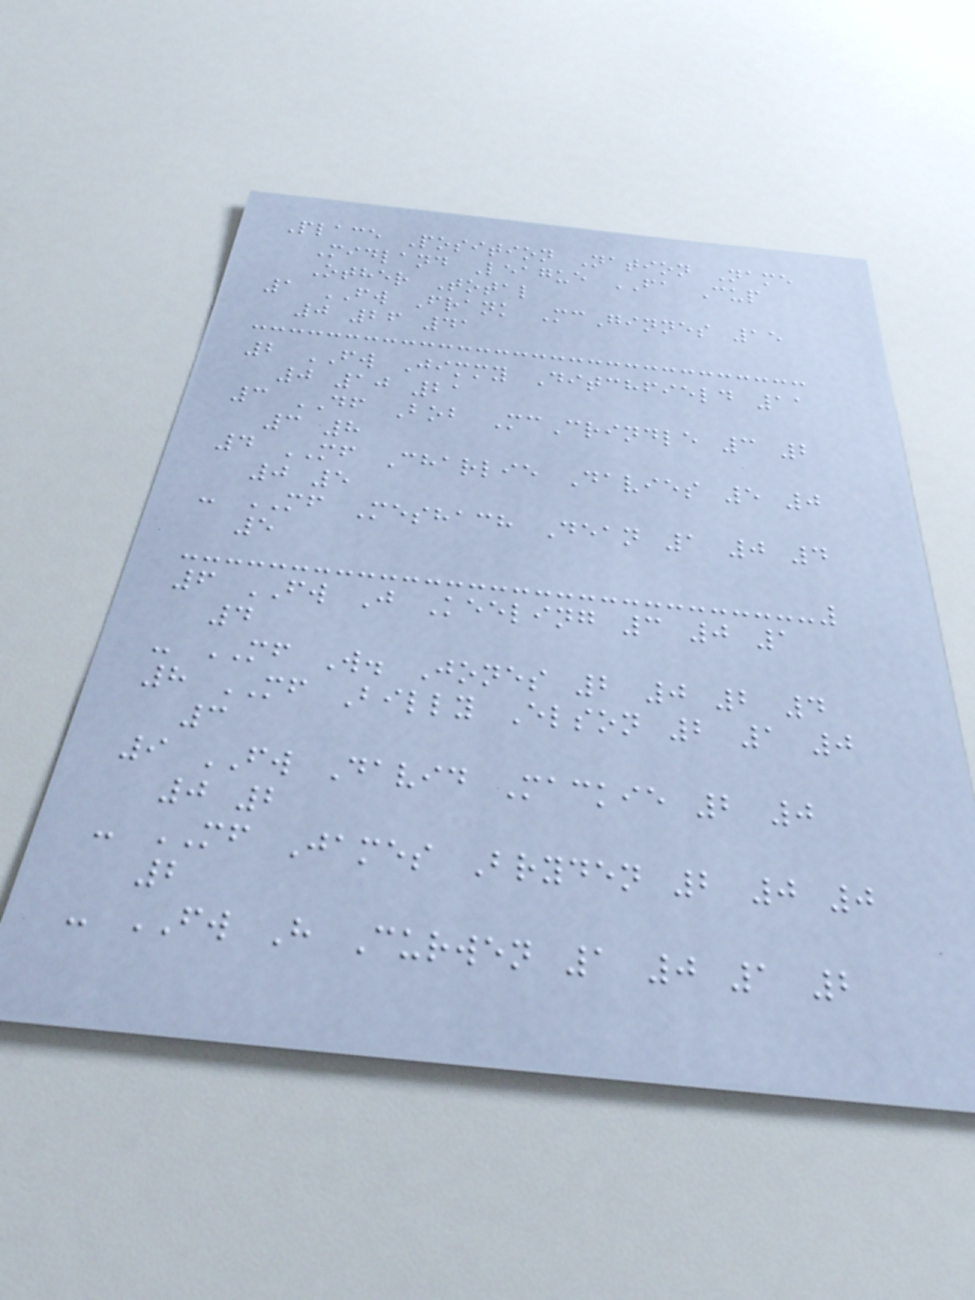Place Position Nation Name
Midland League FA Cup
Other Total
1 FW Frank McGinnes 15
0 26 41
2 FW Jimmy Ditchfield 11
0 10 21
3 DF Bob McCrindle 3 2
3 8
4 MF Charlie Davies 5 0
0 5
- MF Meshach Dean 1 0 4
5
6 FW J Keeling 3 0 1
4
- MF W. Jones 2 0 2 4
8 MF Billy Elson 2 1 0
3
9 FW David Mackie 2 0
0 2
- MF James Bryden 2 0 0
2
- FW H Curwen 1 0 1 2
